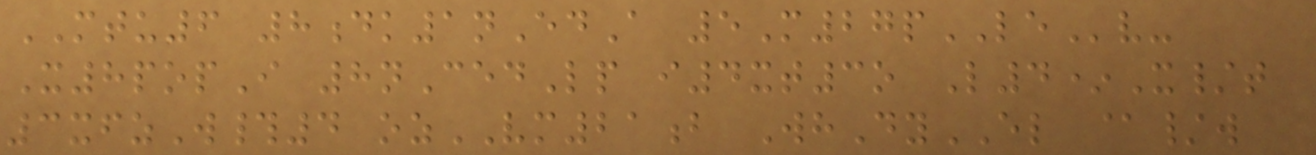MTU6 8dk1nEdA 5M27pLEv-
X8popI 8nCedLp i4xt3o L4*X/t
3xfzW#4 ozVM21b WhDyEL @/w
